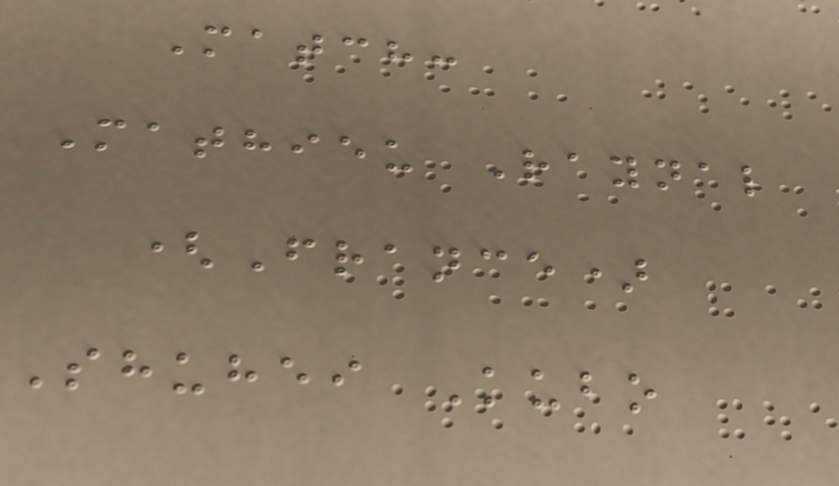Match:
Mathieu Raynal
(France)
Shuhei Kubo
